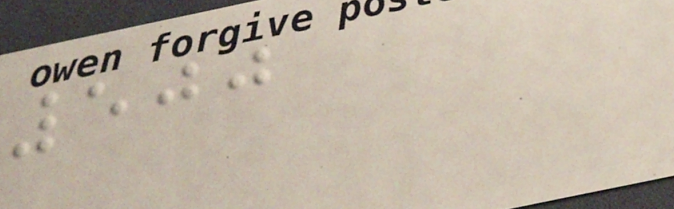500
